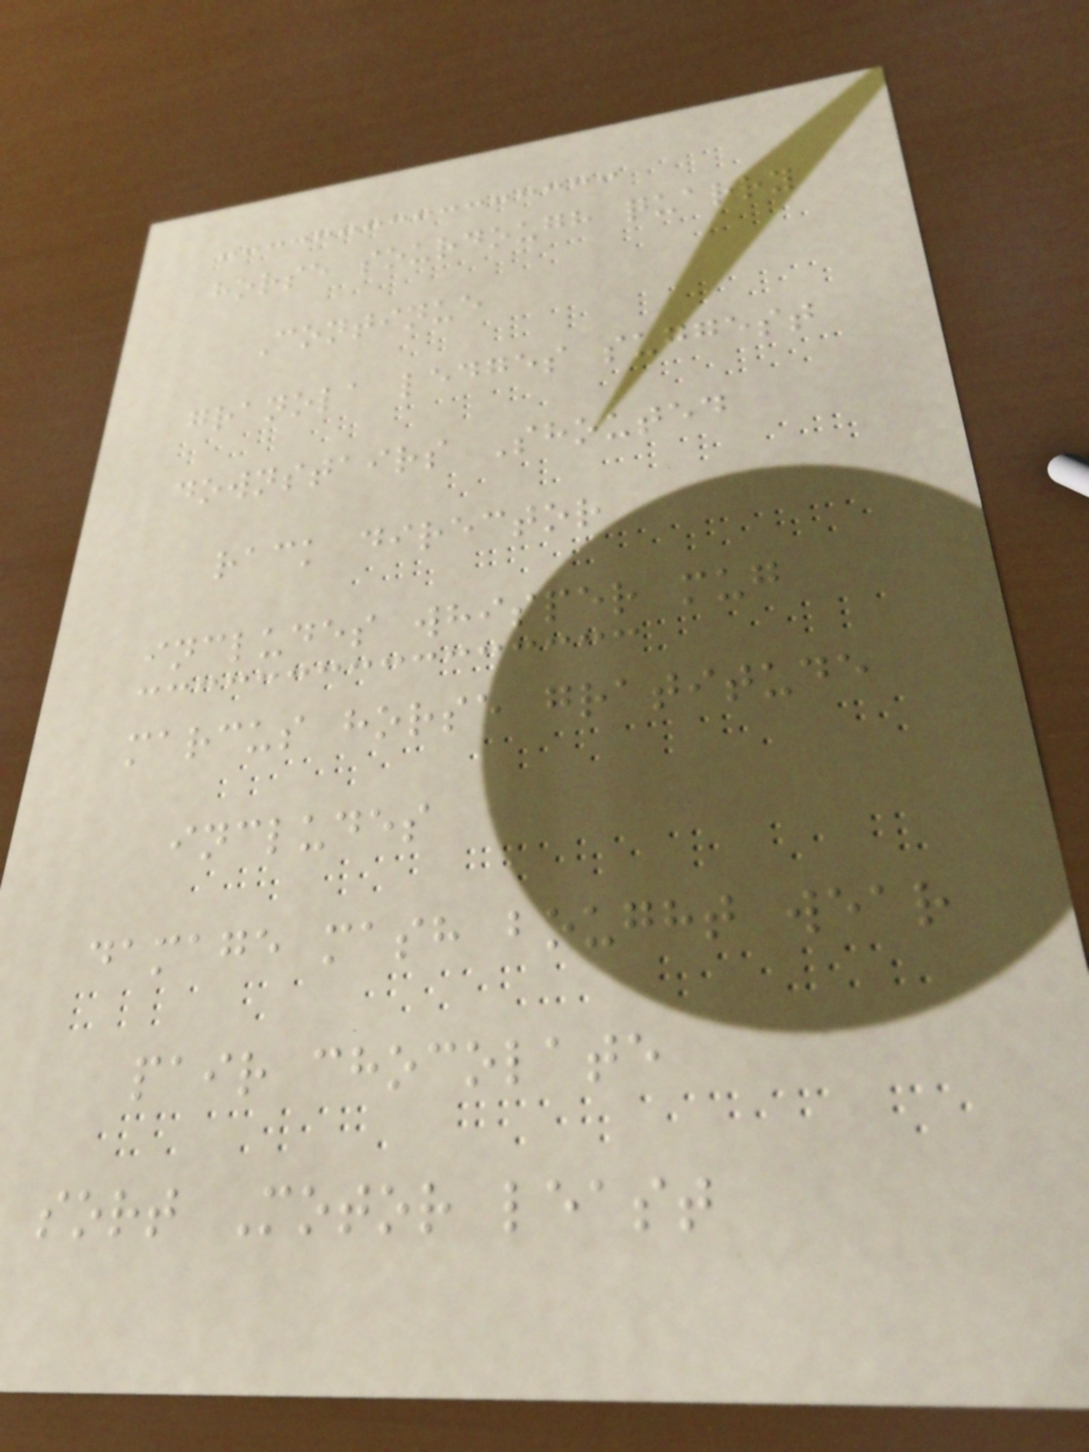horse sourdough quarry
Continue
granola ledges suggest
downstairs Shouted
rack director
includes whisper mug
marcus horse gratitude
includes
damage mash bought wear
pair chocolate
sort Motor least
